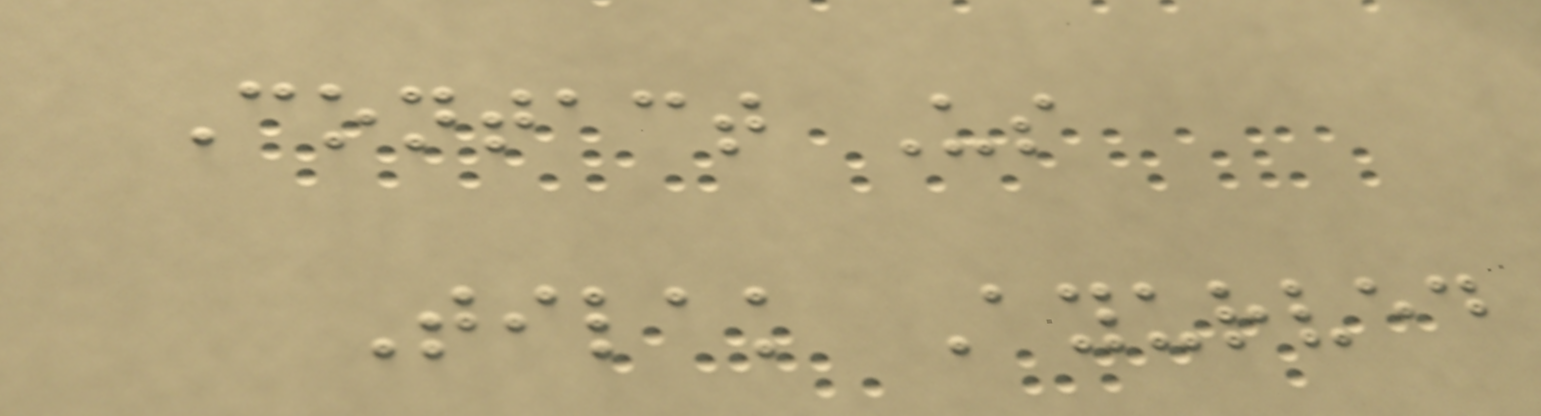Contact Us
Tilak Ayurved
